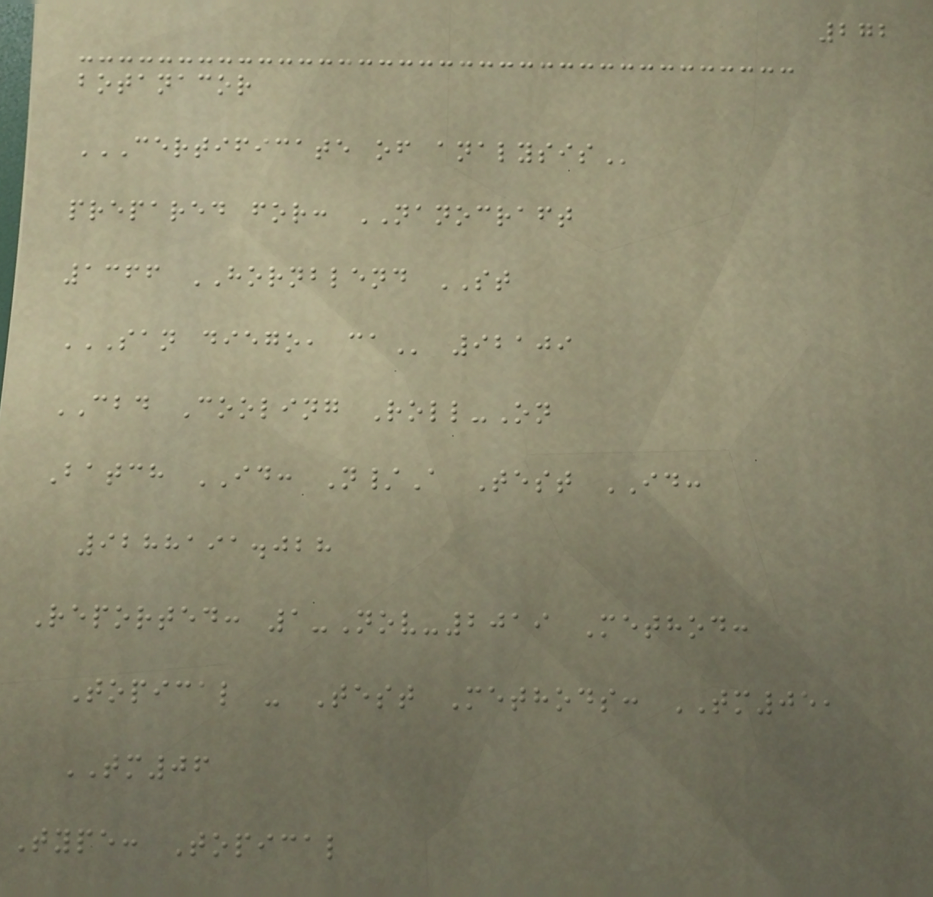272
botanacor
CERTIFICATE OF ANALYSIS
prepared for: NANOCRAFT
1366 HORNBLEND ST
SAN DIEGO, CA 92109
CBD Cooling Roll-On
Batch ID: N/A Test ID:
9288191.028
Reported: 1-Nov-2019 Method:
Topical - Test Methods: TM05,
TM06
Type: Topical
